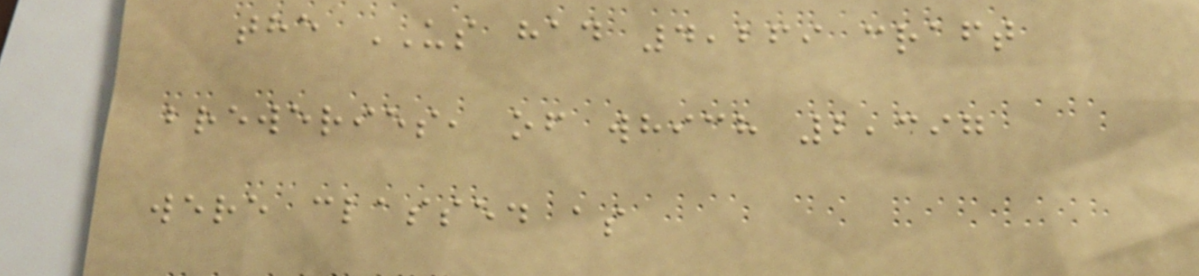the US had 4,269 craft
breweries, of which 2,397
were classed as
